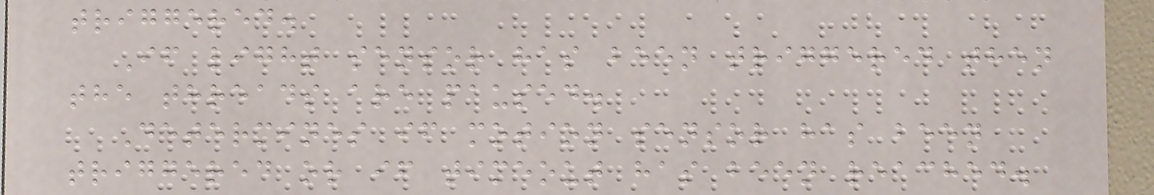triggered.
If light sensor has been triggered then
the threads are paused.
Determines if motion sensor has been
triggered or if timeout has been reached.
